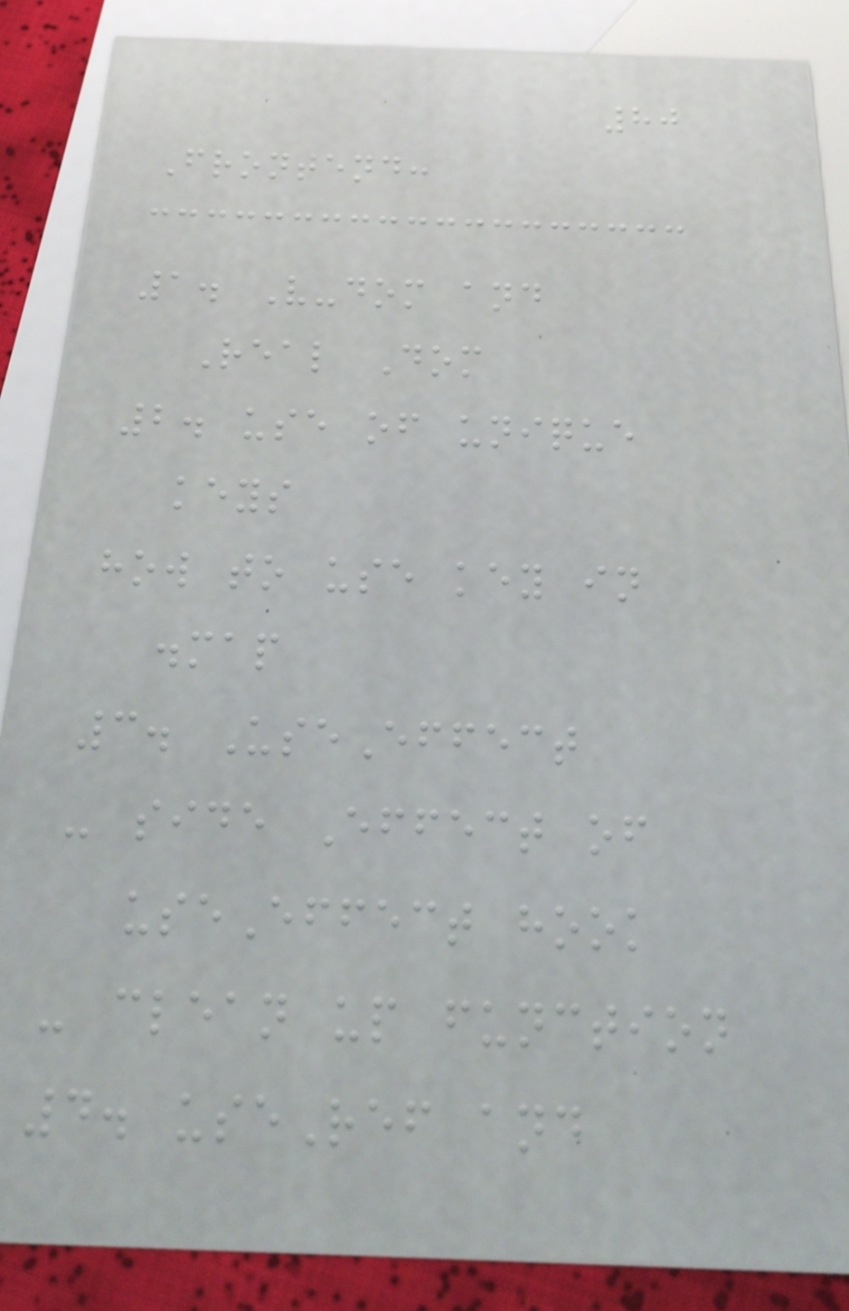80
Frontend:
1. V-dom and
Real Dom
2. use of unique
keys
how to use key in
.map
3. UseEffect
- side Effect of
useEffect hook
- clean up function
4. useRef and
